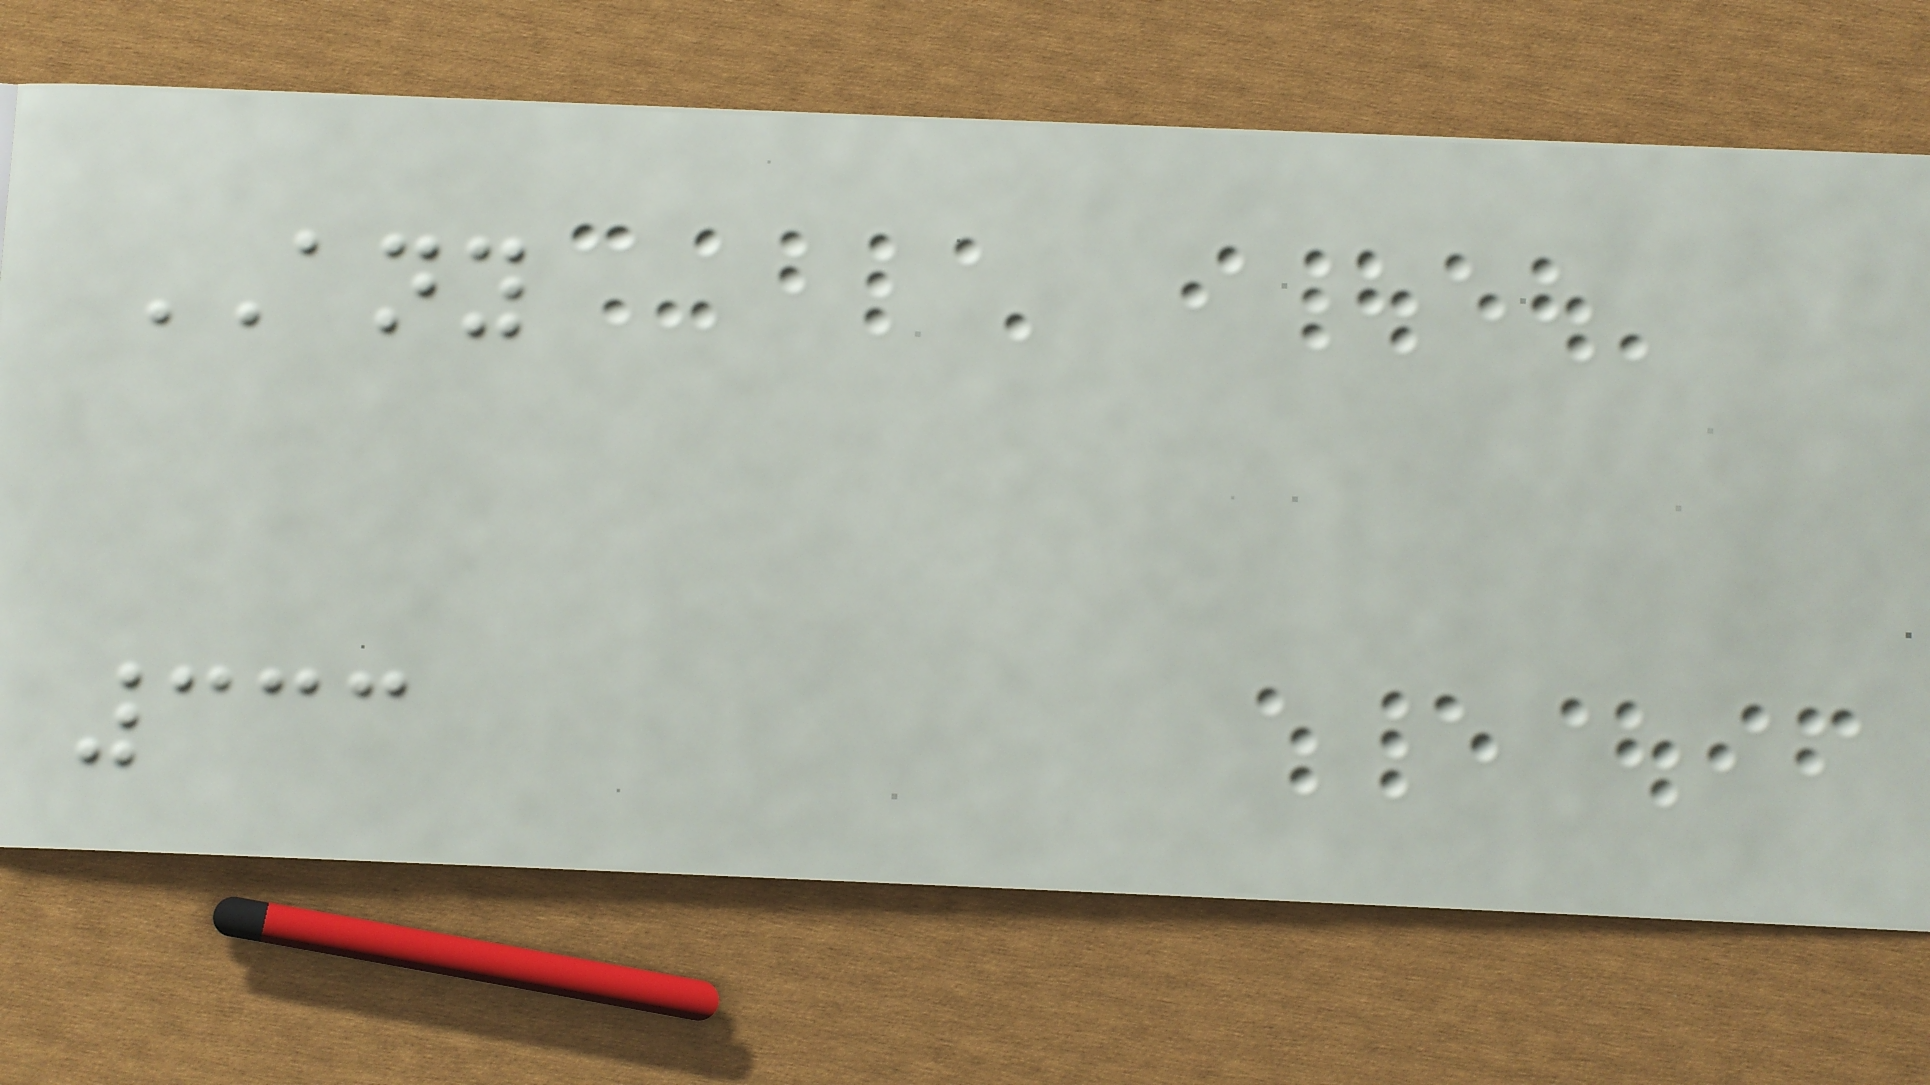ANY
333
